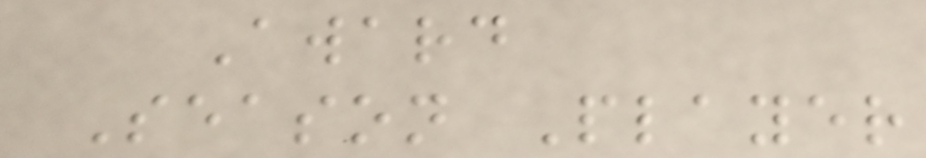Award
Season Player
